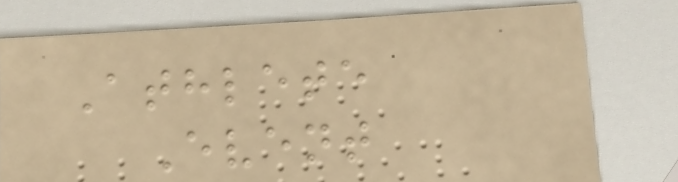Athlete
Event
